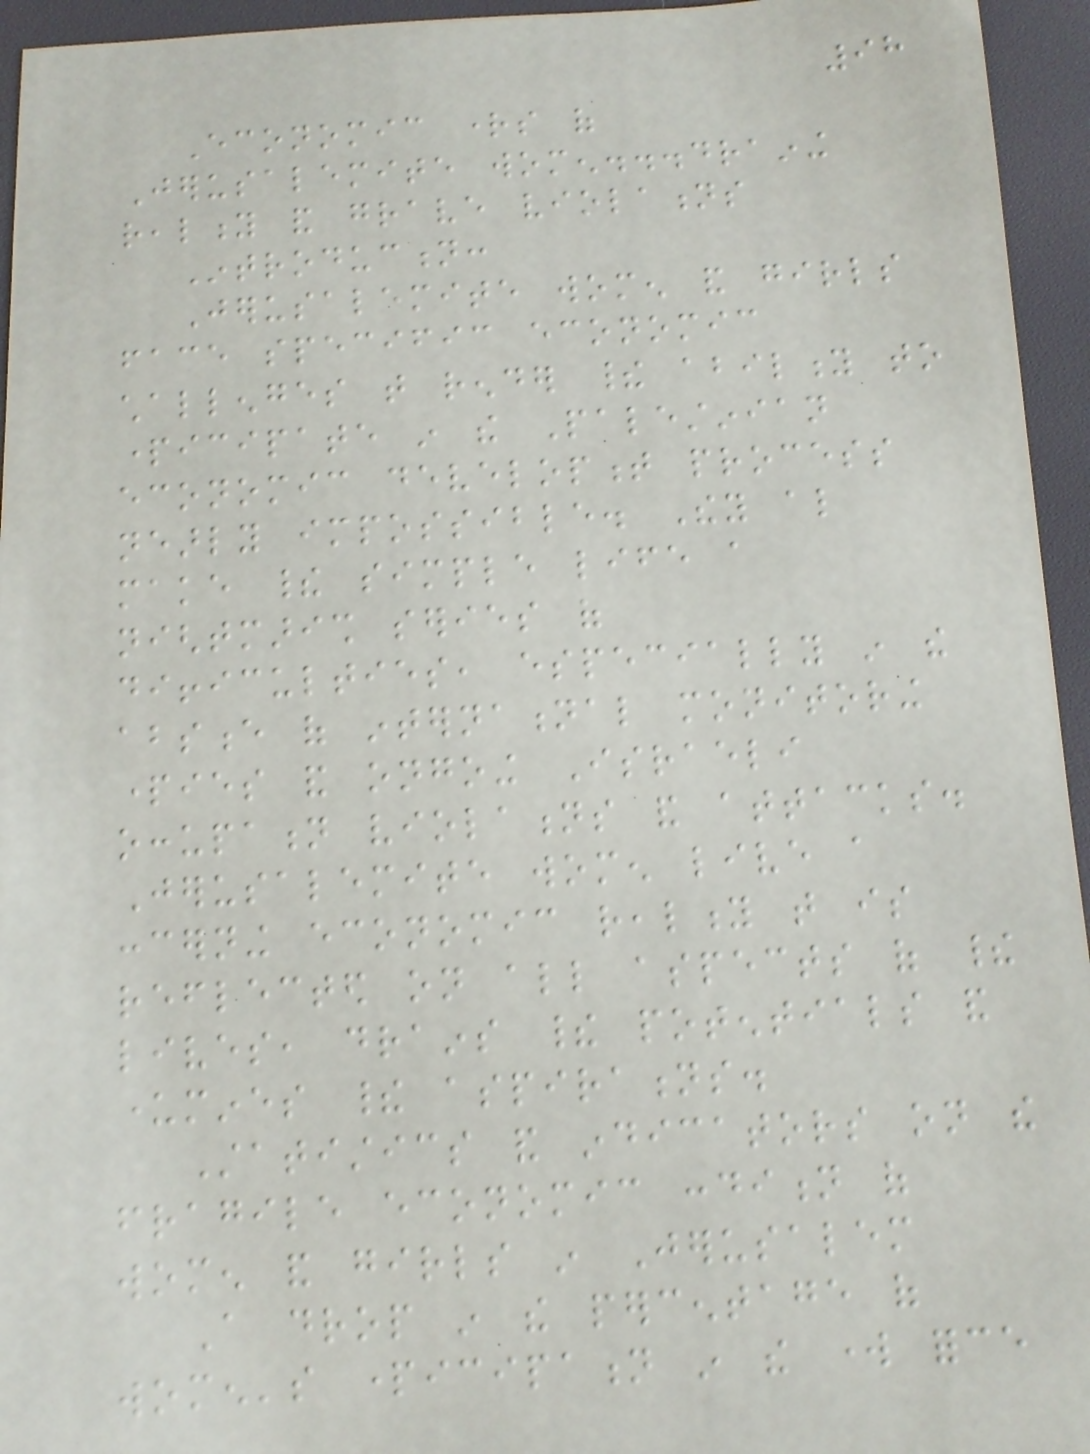98
Economic rights of
Jerusalemite women...draining
reality and grave violations
Introduction:
Jerusalemite women and girls
face specific economic
challenges that render their ability to
participate in the Palestinian
economic development process
nearly impossible. They also
make their simple life a
nightmarish series of
difficulties, especially in the
absence of international monitoring
parties and ongoing Israeli
occupation violations and attacks.
Jerusalemite women live a
concerning economic reality that is
reflected on all aspects of their
lives, drains their potentials and
undermines their aspirations.
Statistics and indicators on the
fragile economic condition of
women and girls in Jerusalem
A drop in the percentage of
women's participation in the work force
